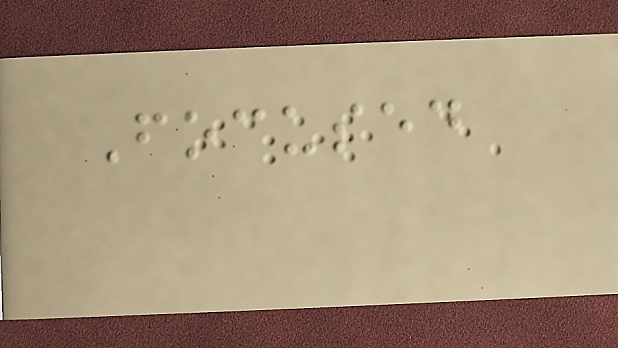Focused
